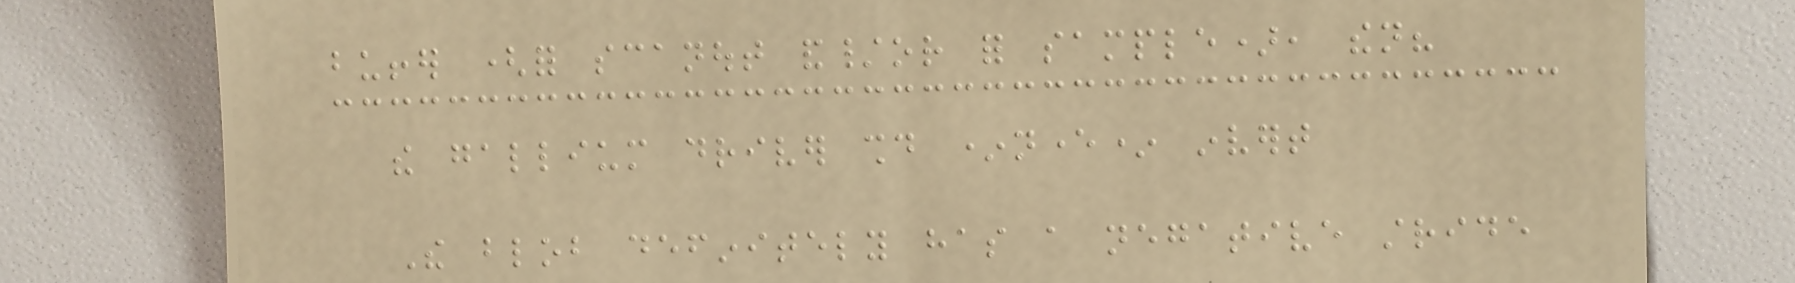buffer (for scanout and/or for sample), then?
the gallium driver should *never* invert
The blob definitely has a negative stride
